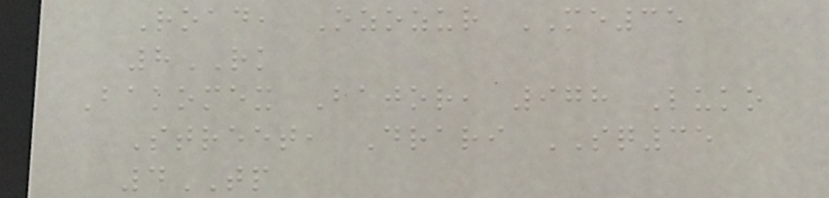Road, Ozozur ME35
8RK
Bakomex Bajor, 978 Luko
Street, Drari SQ35
4TP
